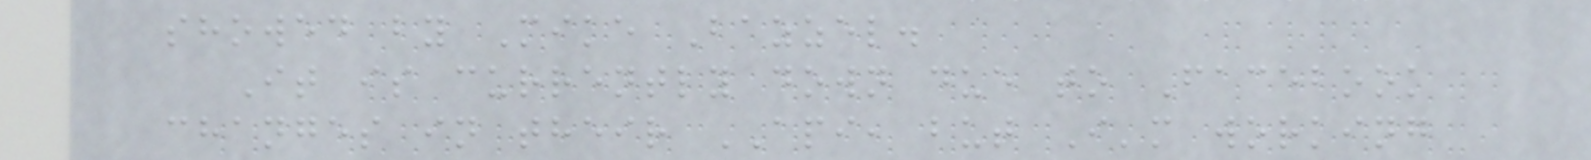showed by Mike Bazzel.
It is currently down due to Facebook
changes in their API, but I'm working
